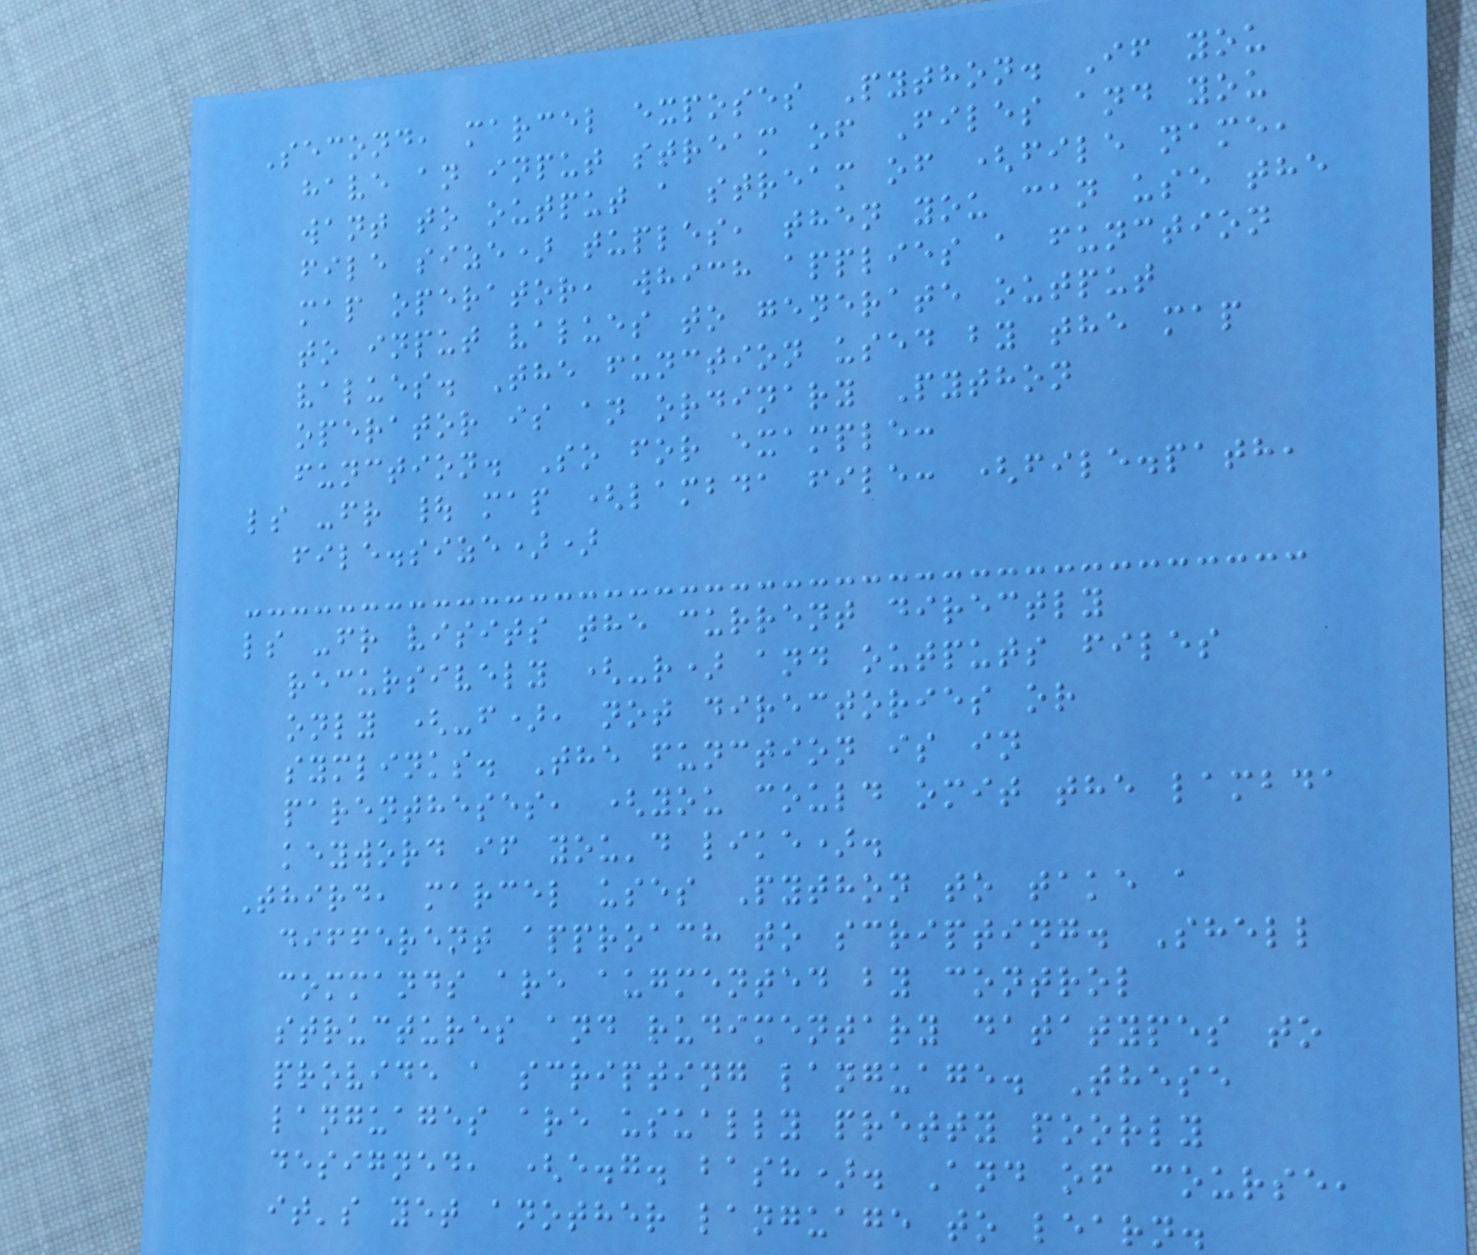Second, marcel exposes Python. If you
have an input stream of Files and you
want to output a stream of (file name,
file size) tuples, then you can use the
map operator, which applies a function
to input values to generate output
values. The function used by the map
operator is an ordinary Python
function. So for example:
ls -fr | map (lambda file: (file.path,
file.size))
ls -fr visits the current directly
recursively (-r) and outputs files
only (-f), not directories or
symlinks. The function is in
parentheses, (you could omit the lambda
keyword if you'd like).
Third, marcel uses Python to take a
different approach to scripting. Shell
commands are augmented by control
structures and rudimentary datatypes to
provide a scripting language. These
languages are usually pretty poorly
designed, (e.g. bash). And of course,
it's yet another language to learn.
